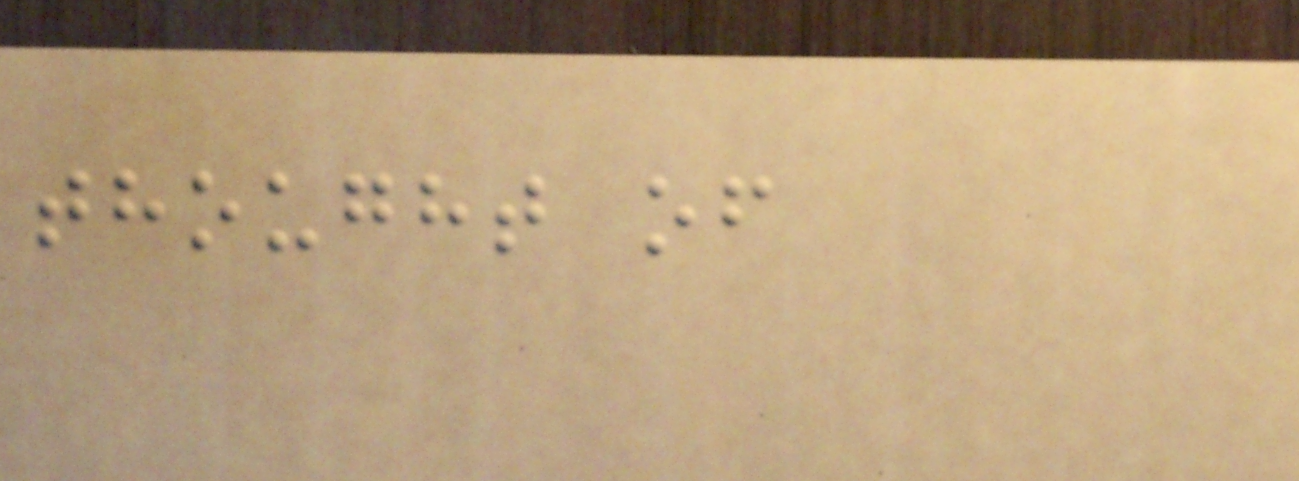thought of
